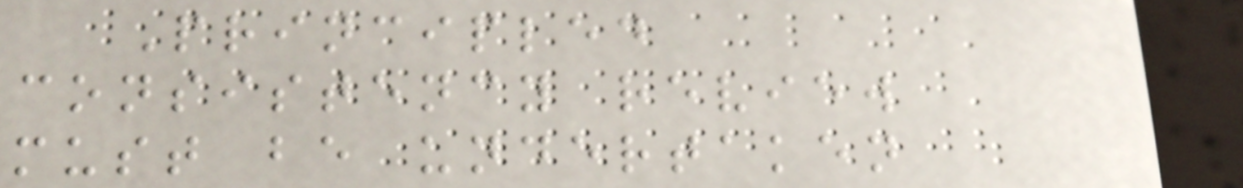Principled
consistency review
must be undertaken
